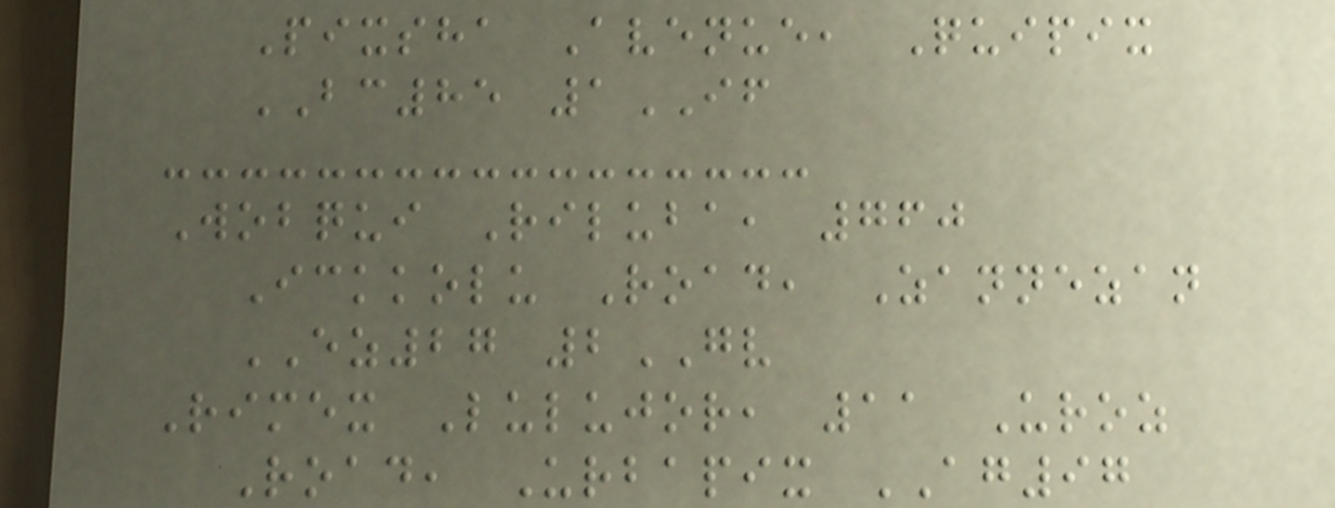Pixsha Avenue, Quipix
BC85 1IF
Wobqui Riluba, 760
Ickkolu Road, Zannezan
EZ27 2GV
Rimex Lulujor, 11 Uroz
Road, Urbapix AG97
